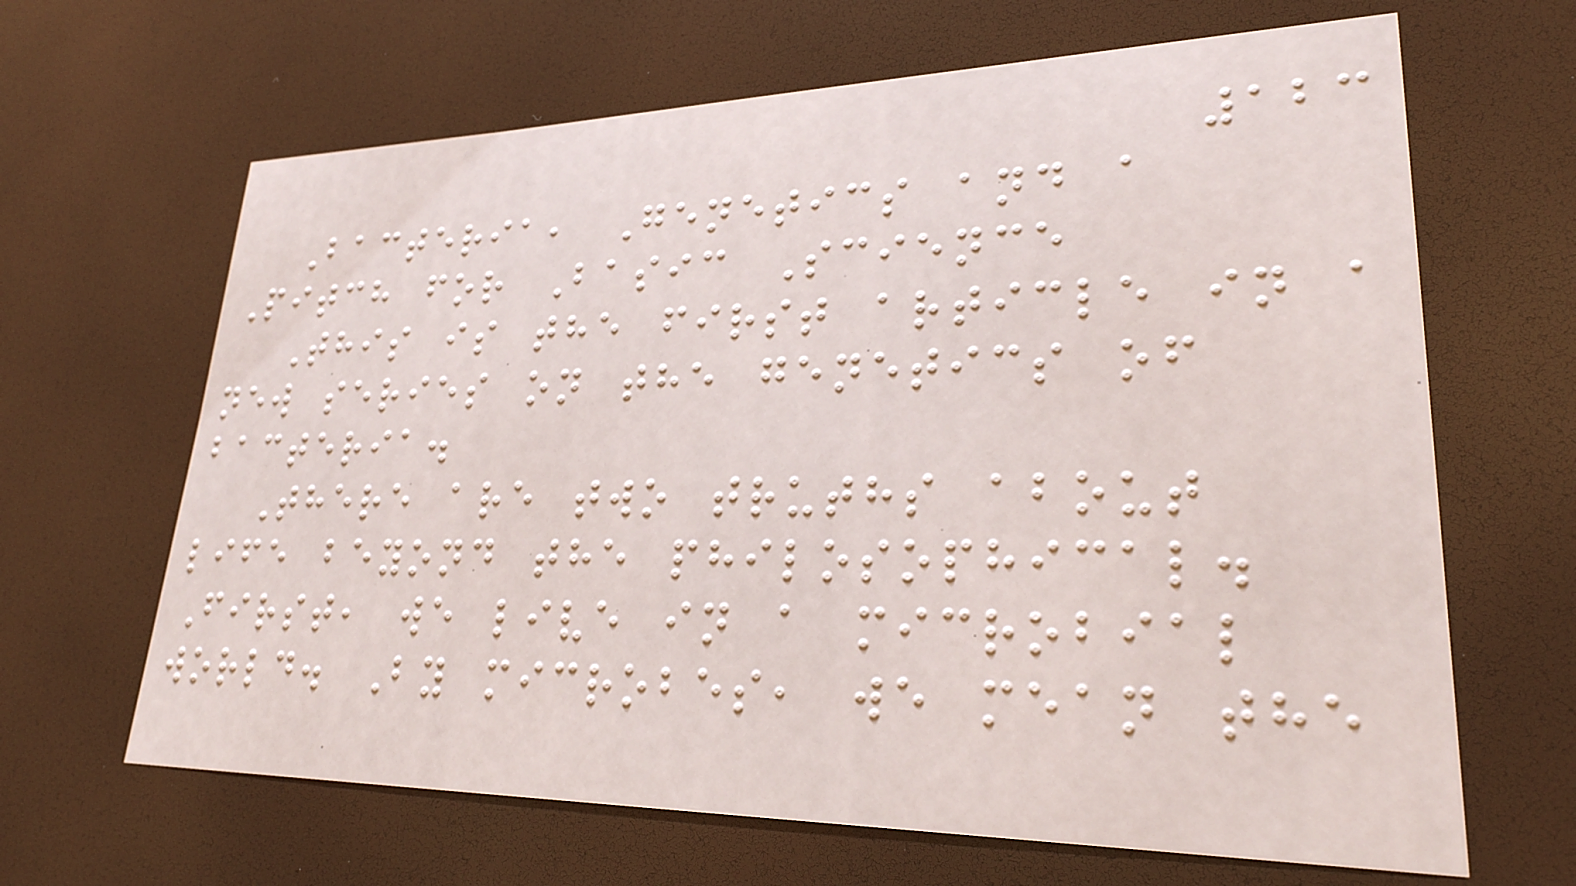123
Bacteria, Genetics and a
Pitch for Basic Science
This is the first article in a
new series on the genetics of
bacteria.
There are two truths about
life beyond the philosophical.
First, we live in a microbial
world. By microbes, we mean the
